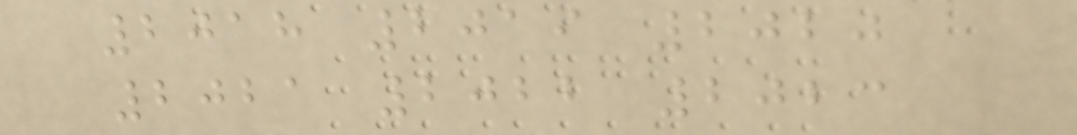2018 2019 2020
2021 2022 2023
